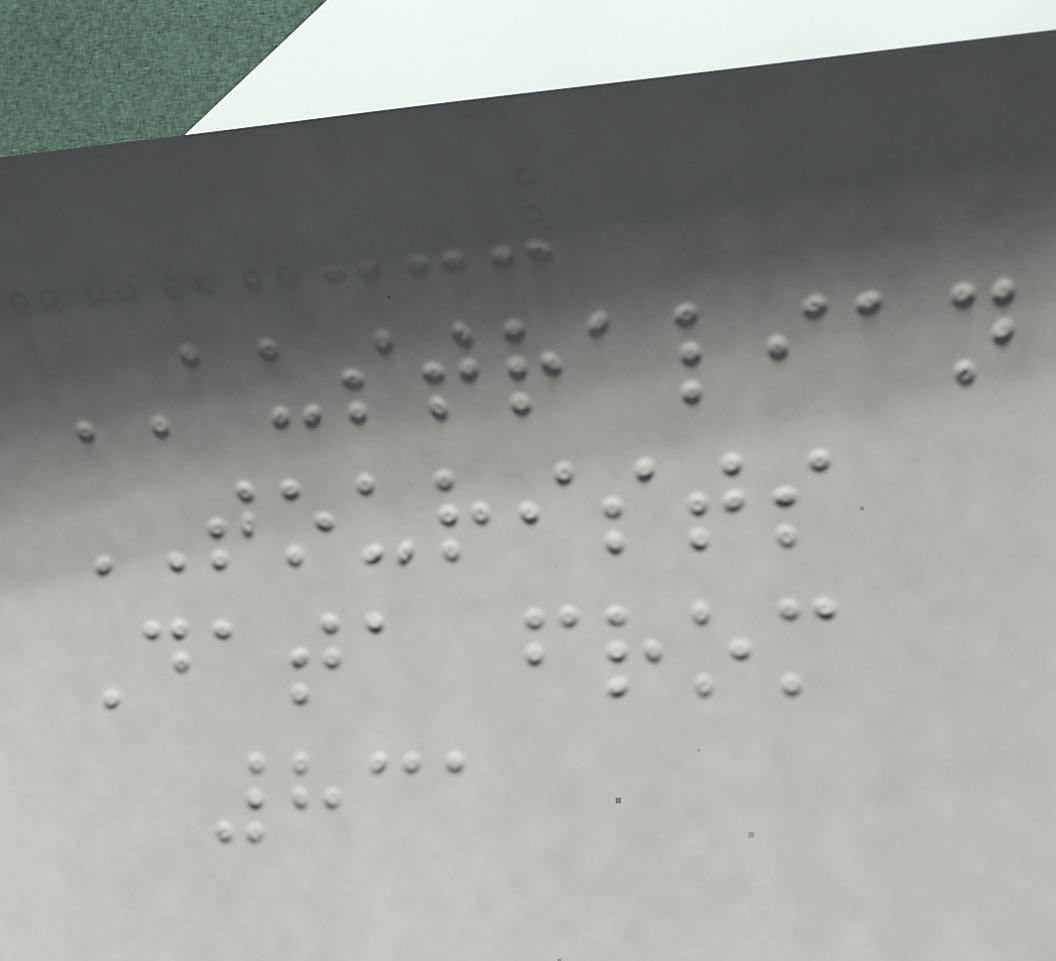AUSTRALIAN
TOURISTS
Data from
831
